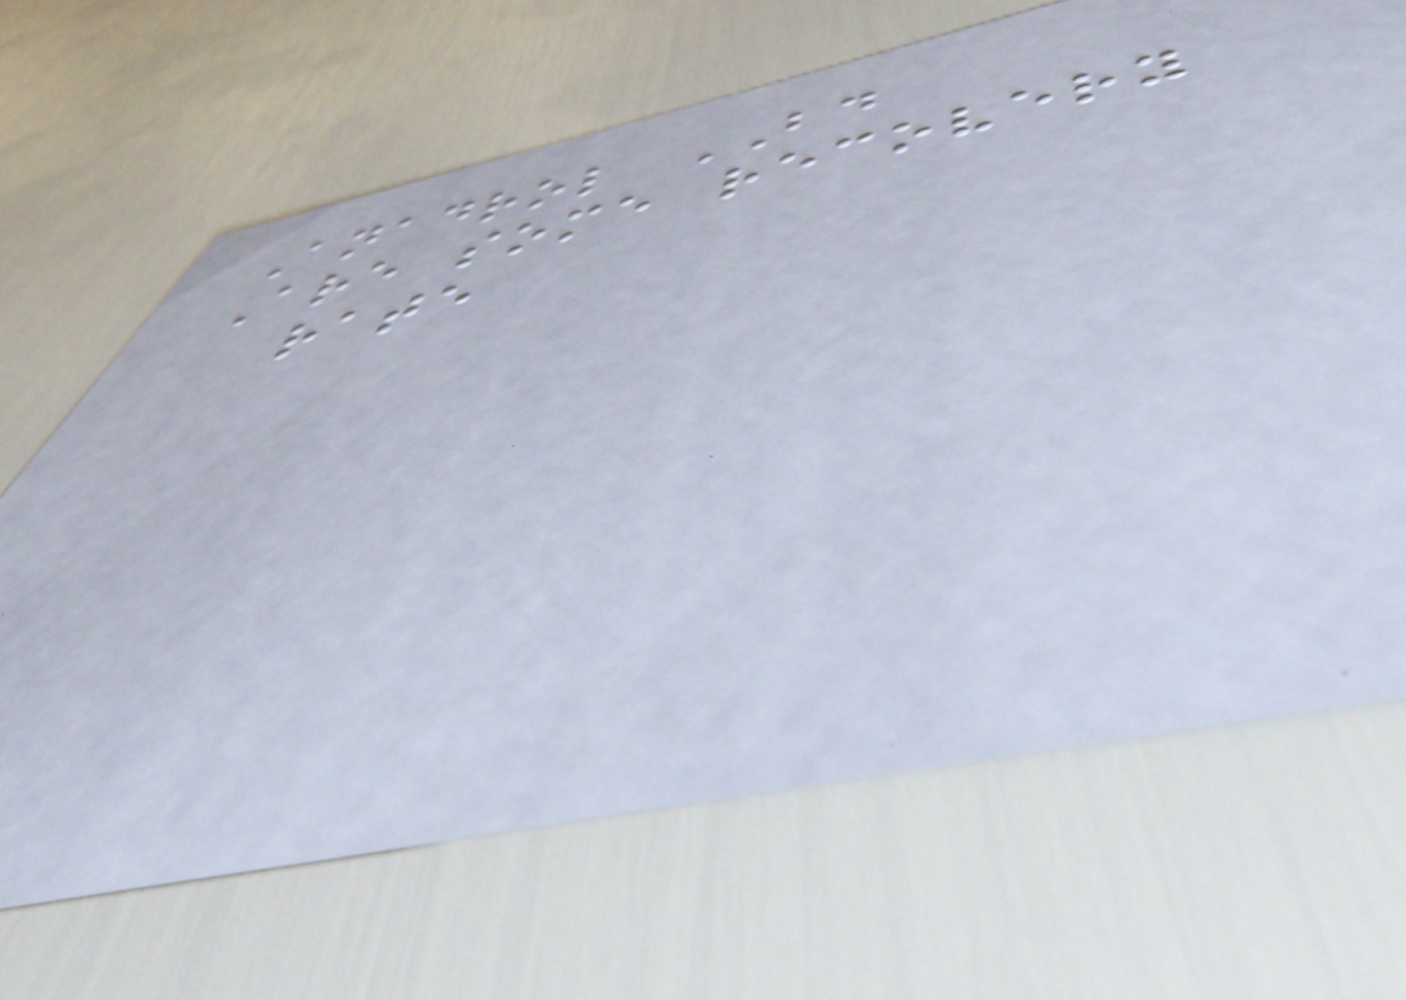Anadrol BD
Are some recovery
rate
